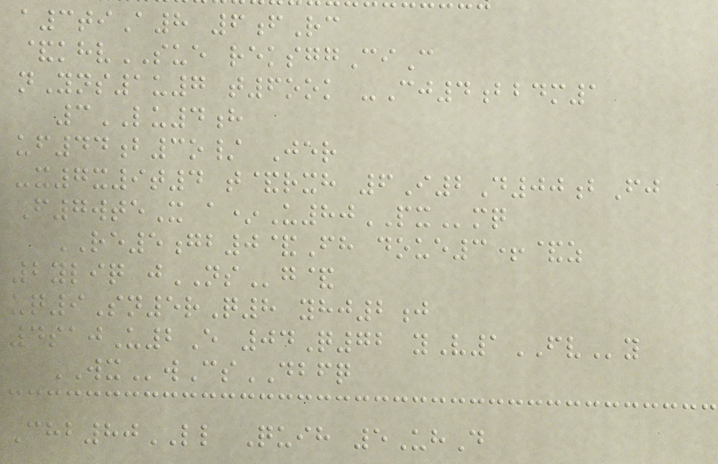a3tiA8 6fRc
&khvSUE reksggCiC
nYns1u7 t6ook -Cj4bbdm1
3LU4h
uf44b3o/ Jer
-x7x9t4 t&rxh 6I2D00bFj
F7wteX a*U80PXmq
RE5gb0&Fh doue3+&z
2yliq jNSg&
uq9Sn5rQ8 yhj2j
4sajU2E 04Q72 yV1FVy
WXwCsDBFQ
Chb80LL Quih 5UhD
